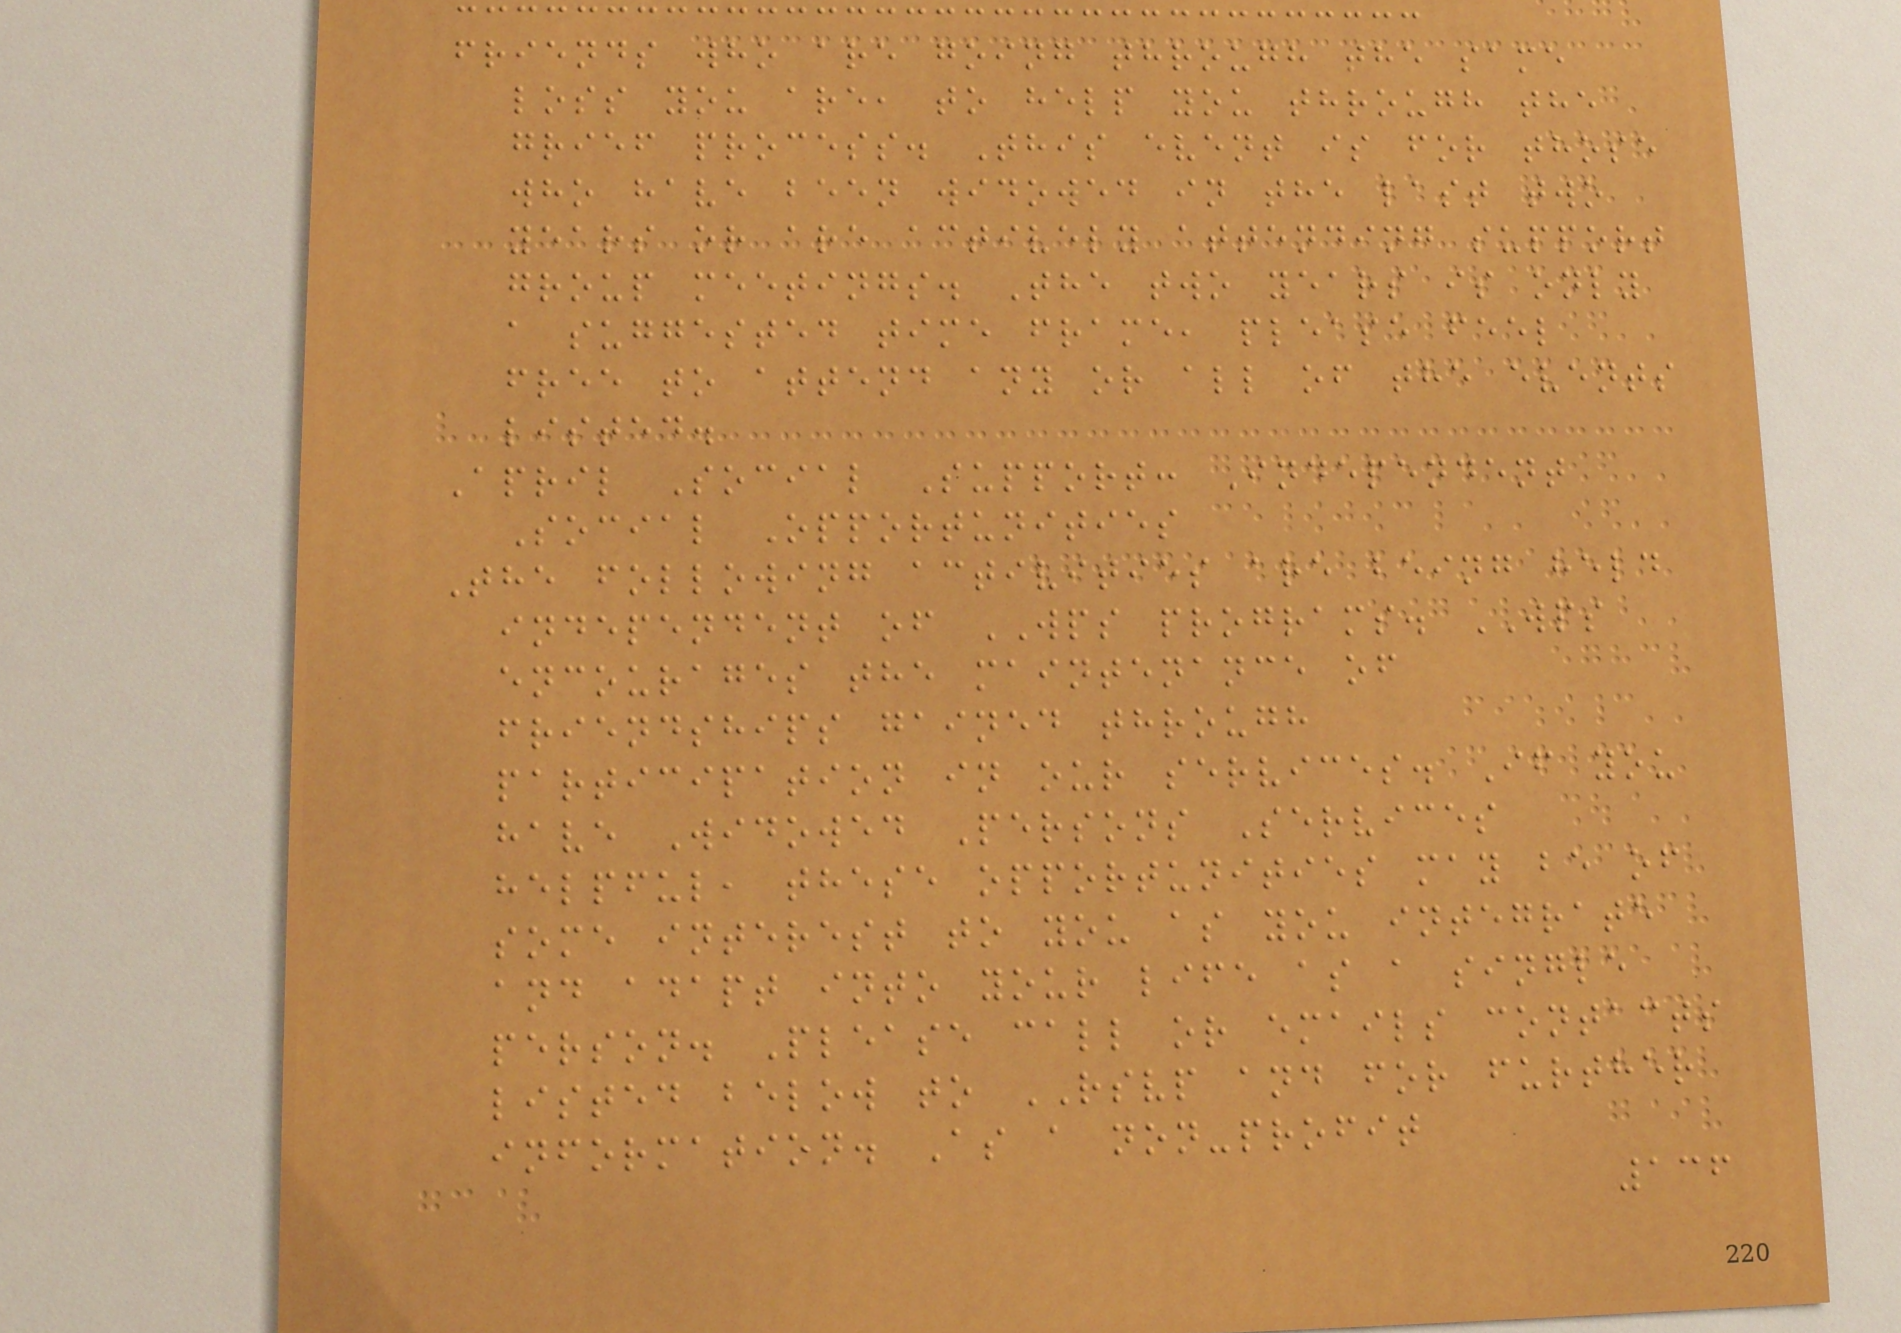friends who are going through the same
loss you are, to help you through the
grief process. This event is for those
who have been widowed in the last two
years or are actively attending support
group meetings. The two years is only
a suggested time frame, please feel
free to attend any or all of the events
listed.
April Social Support: Independent
Social Opportunities
The following activities are being held
independent of WPS programs. WPS
encourages the maintenance of
friendships gained through
participation in our services. If you
have Widowed Persons Services
helpful, these opportunities may be of
some interest to you as you integrate
and adapt into your life as a single
person. Please call or emails contacts
listed below to RSVP and for further
information. As a non-profit
136
